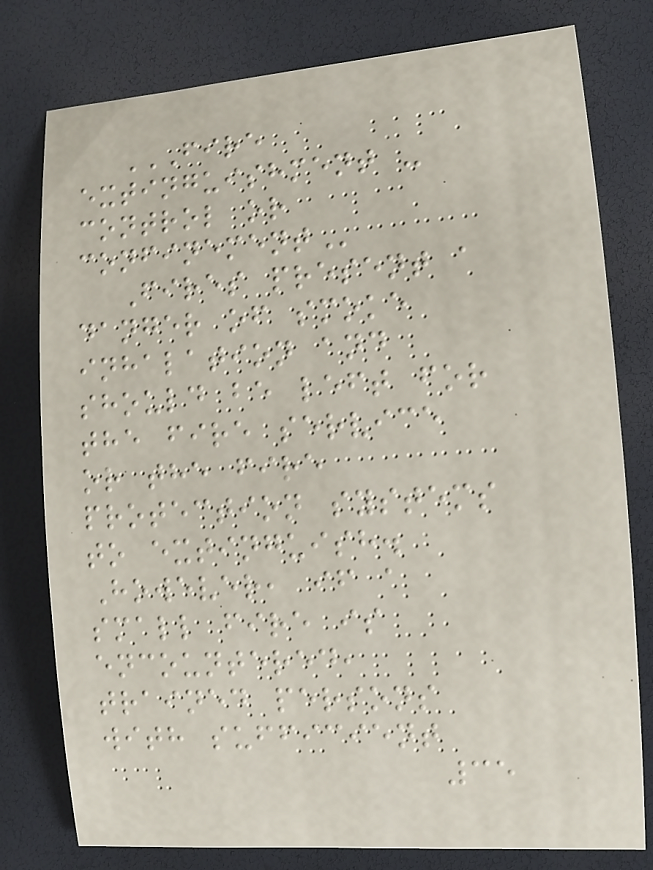FIRE
EXTINGUISHMENT -
CONTROL OR
CONFINEMENT
Fires present a
danger of smoke
inhalation and
should be left for
the fire service
or the fire
protection systems
to extinguish.
However, if a
small fire is
encountered,
trained persons
with sufficient
35
